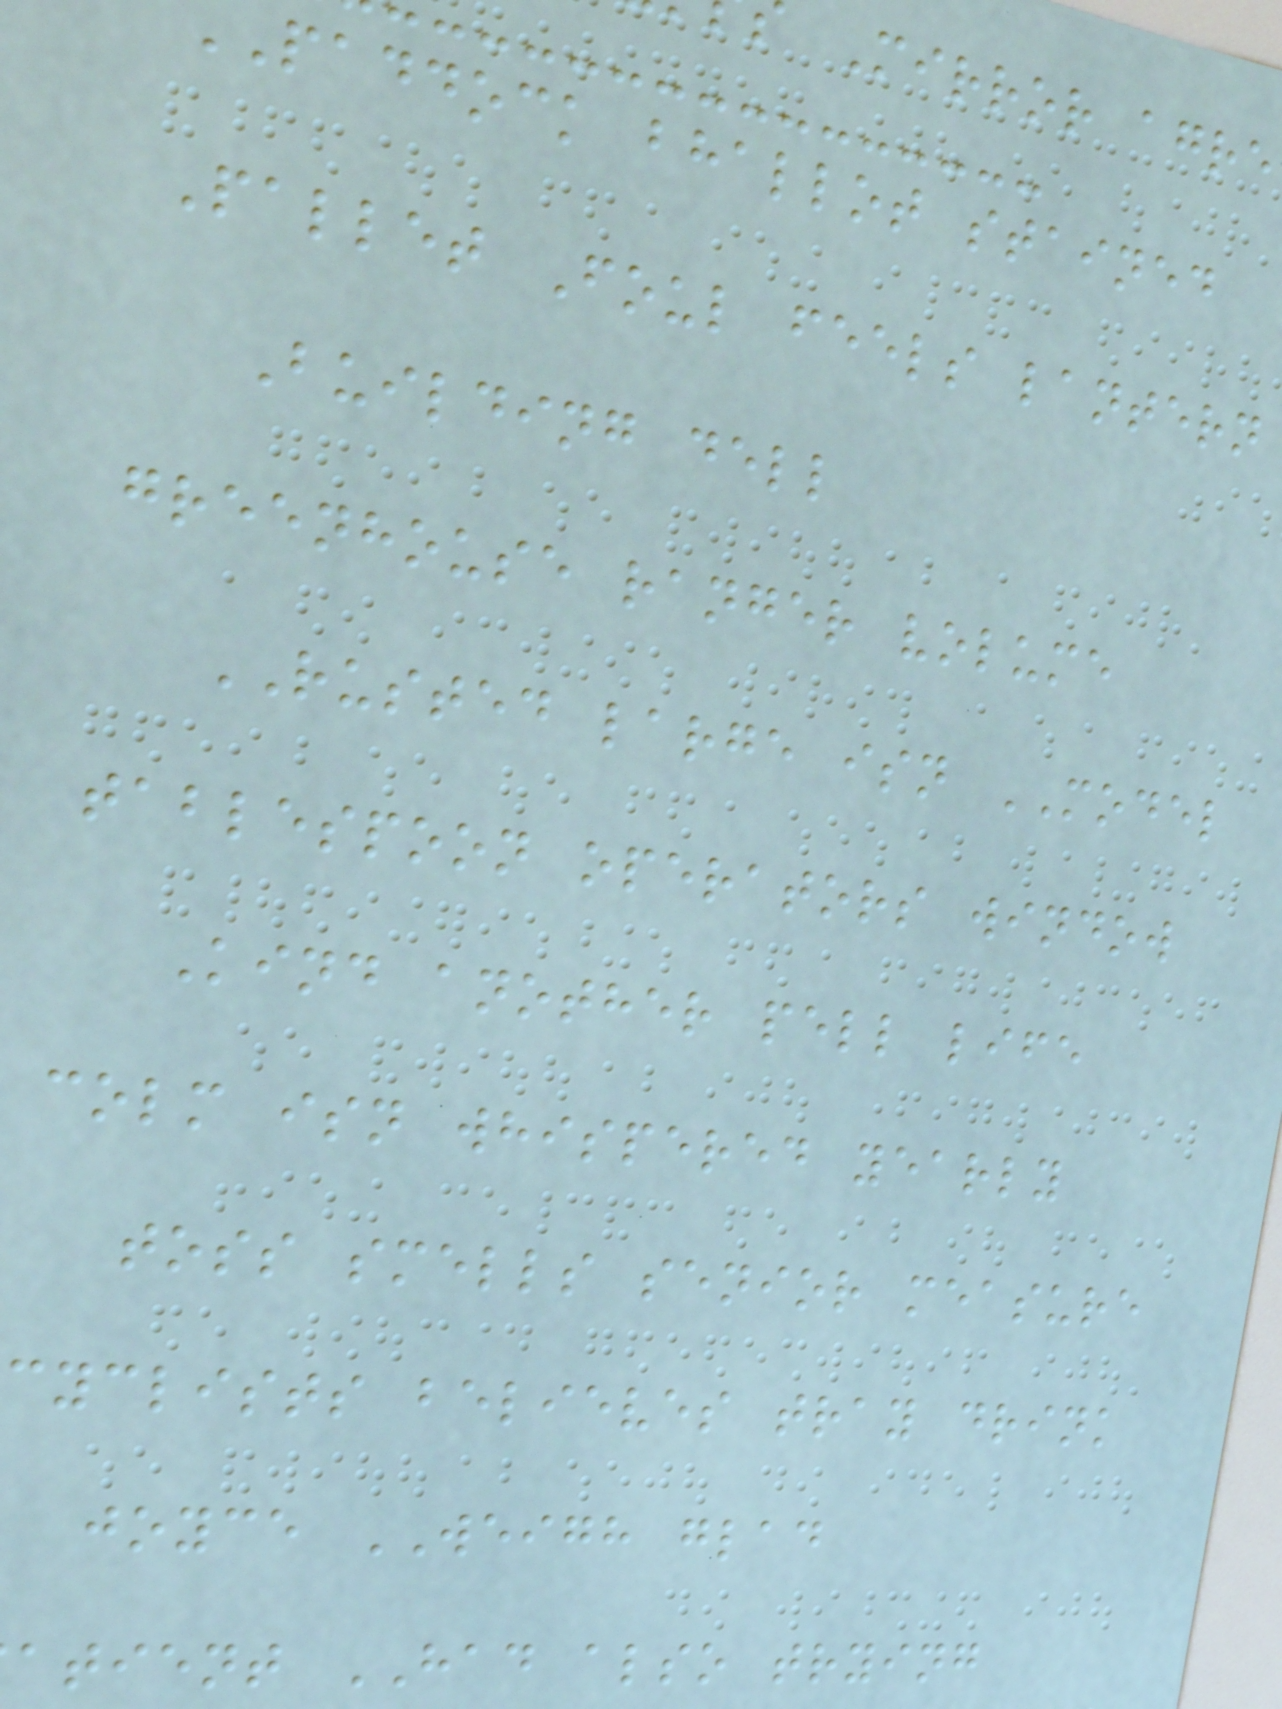Mirror agre
paddock bhallot stained
Pallet Foul feels lantern
Building dell
greenhouse ranger volume
RUSTED large isn MODEL
tablespoon operators window
Kind another pell life
colm isn whispered yearly
toss smells senior measure
cyclists believes tray drink
joyce WEIGH glad
atient HAD also trying
